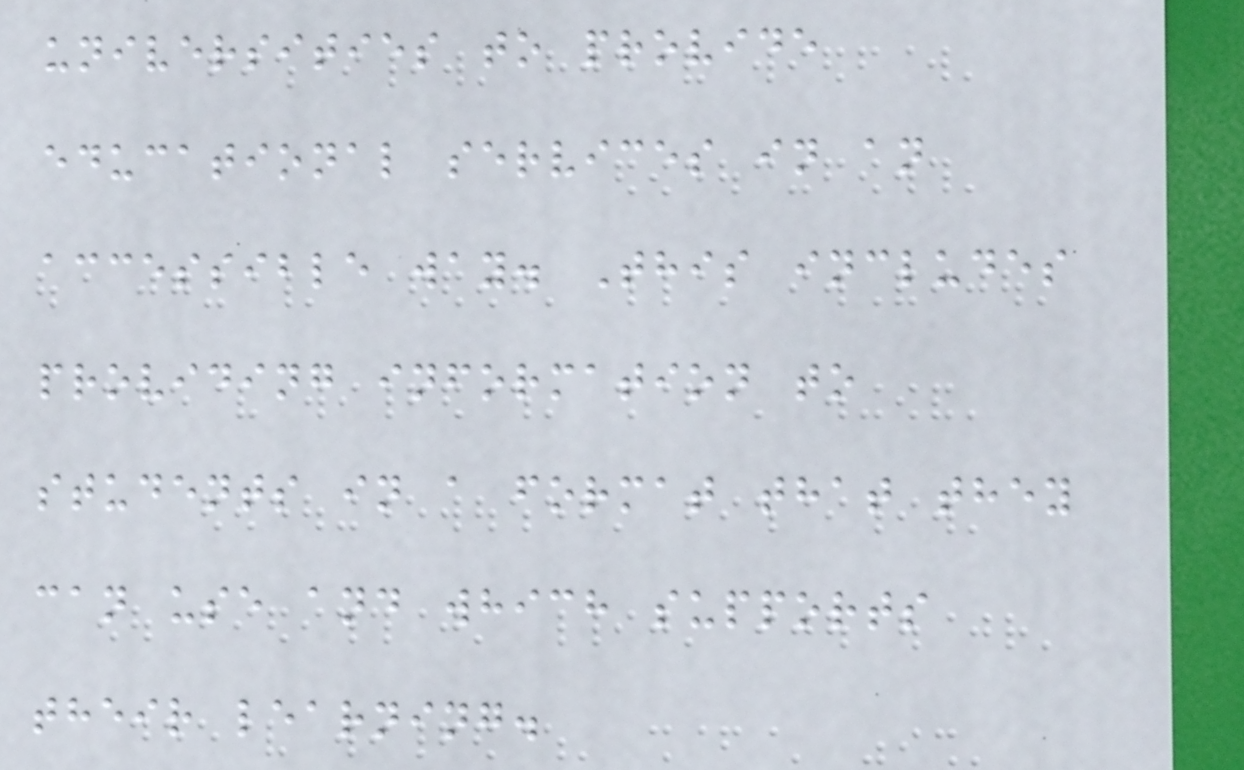universities to provide
educational services in an
accessible way. This includes
providing information to
students in a format that they
can use and which supports
their learning.
